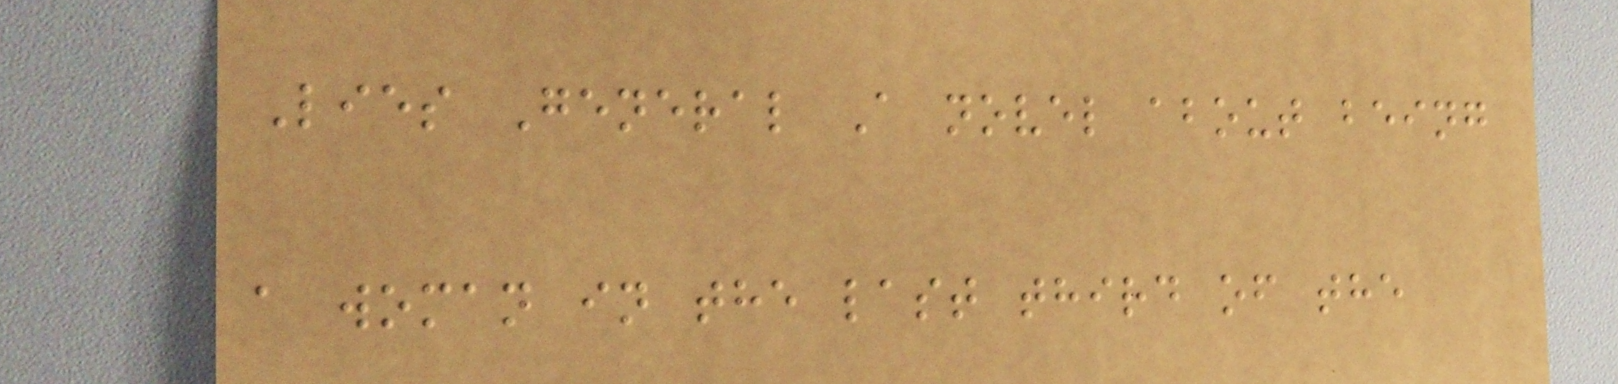Lies General A novel about being
a woman in the last third of the
